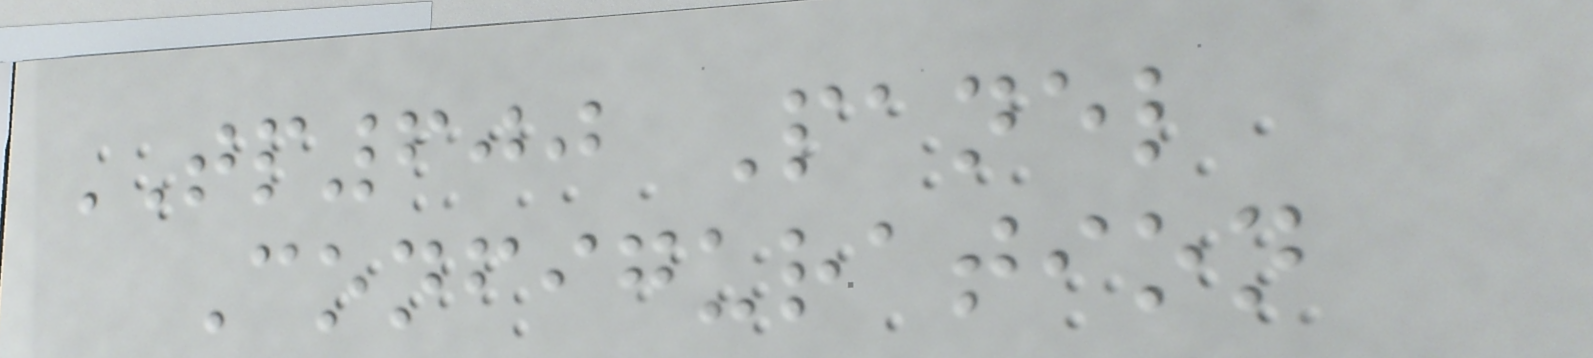TP600 Panel
Configuration
